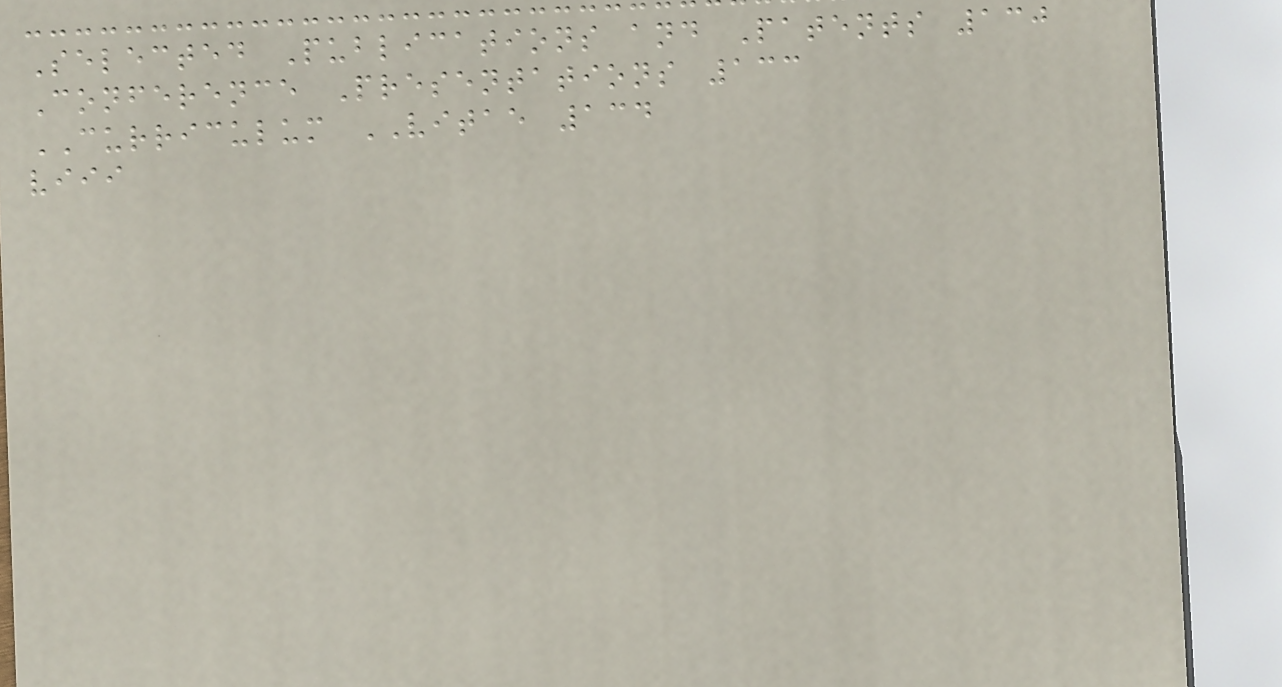Selected Publications and Patents 130
Conference Presentations 133
CURRICULUM VITAE 134
viii
